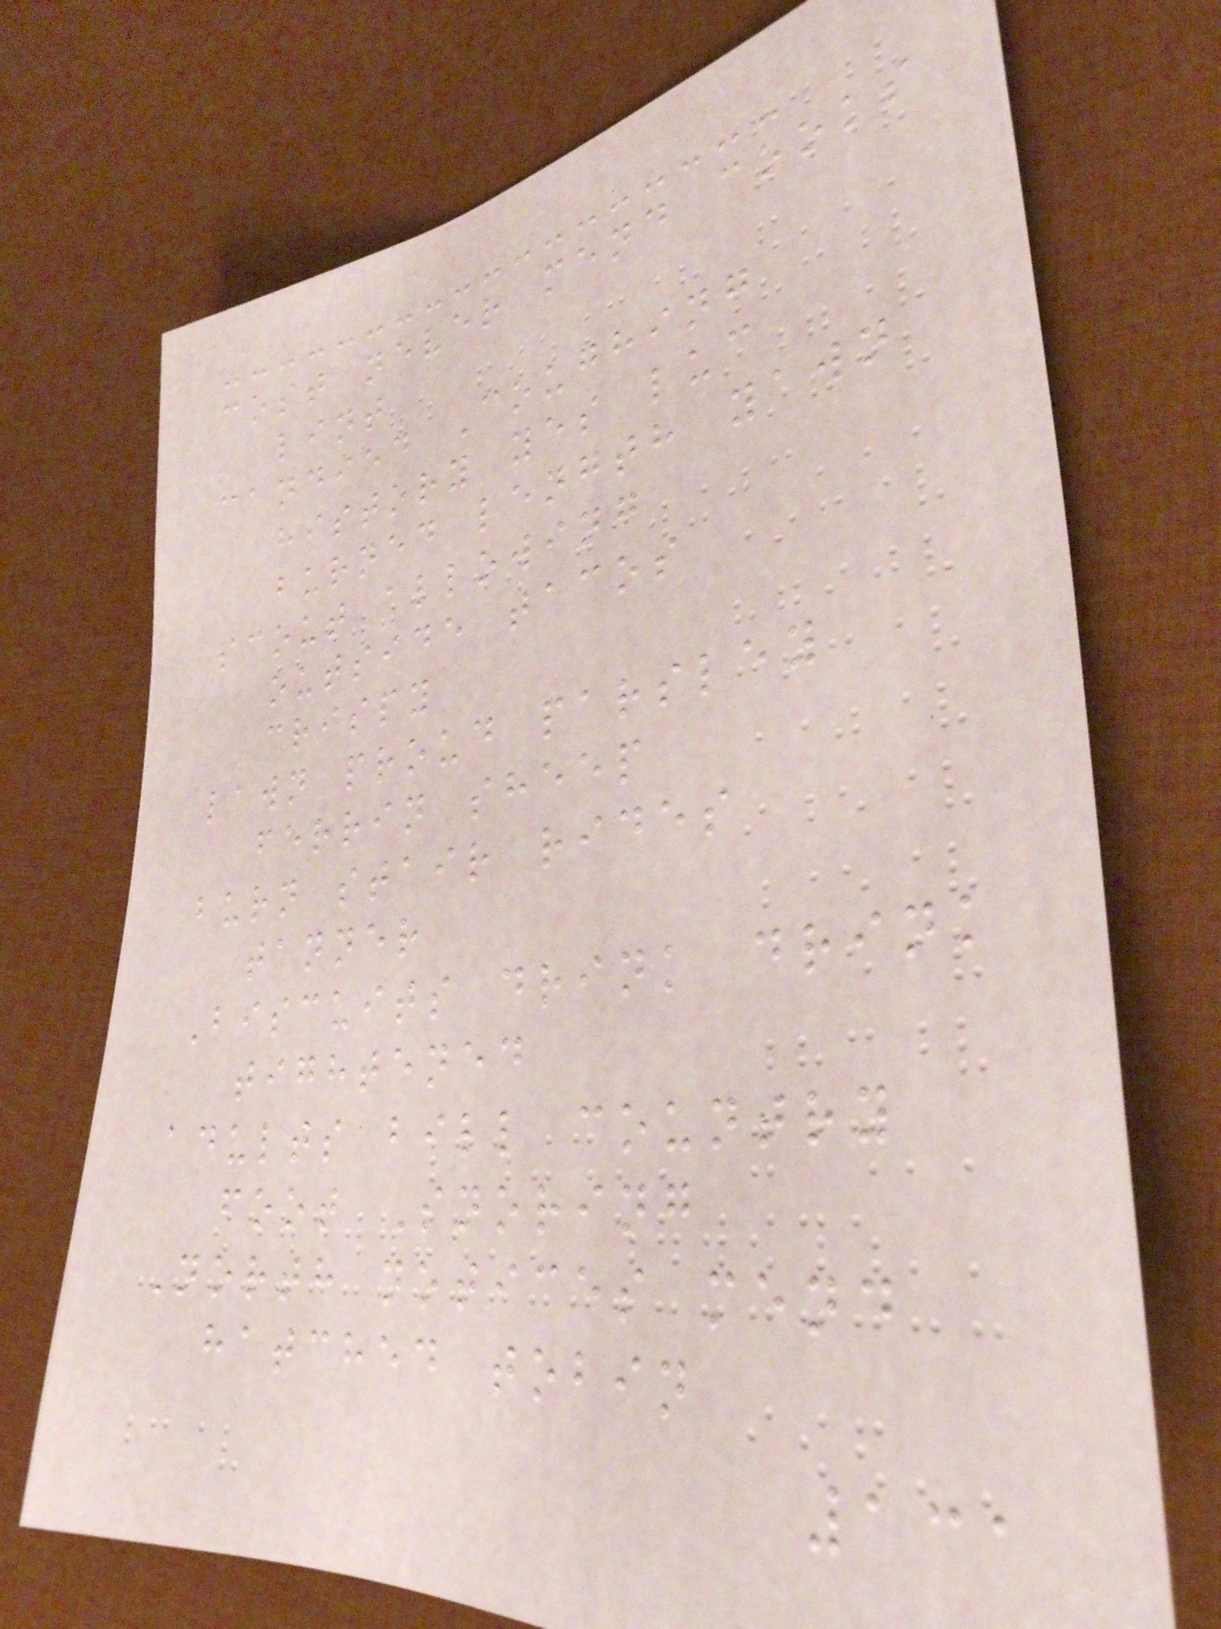cost never mend cooks
lint
candied Coughing
history yes luc
burned length yawn
scout allowing
outside tacos
crispy
lawn proud parsley
ferrin sheep
burn stair rides
tanner
Biscuits drink drink
tightened
adults bill country
foot Snoring
North notices mend
hatched tobin
131
